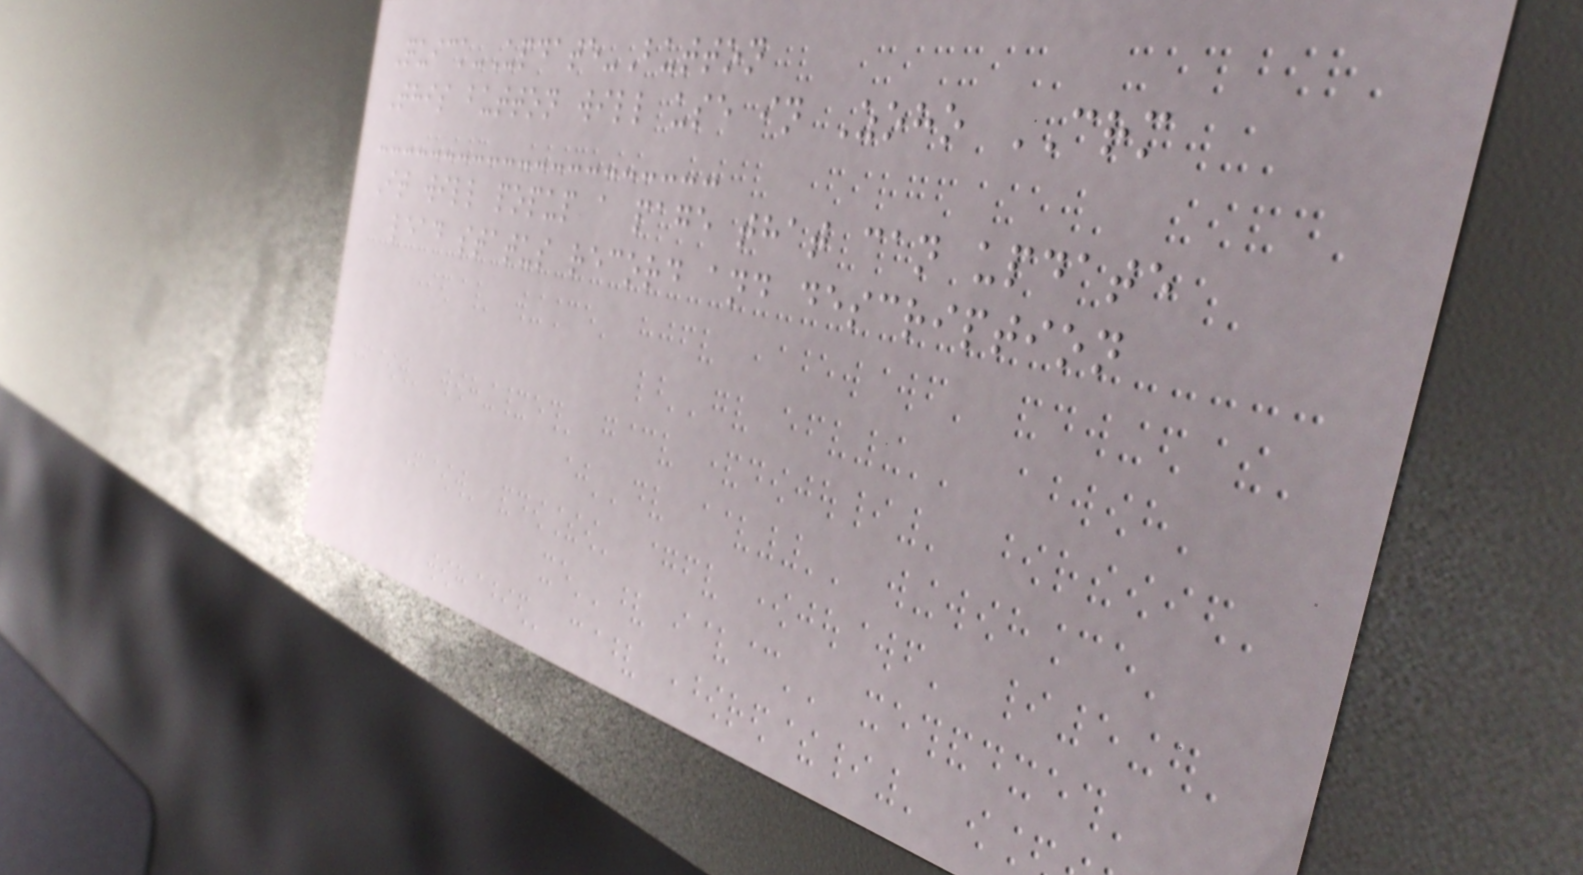Quick-Update-Button
This button will use in Zoho CRM
It will popup a page that can update
lead status record and description
